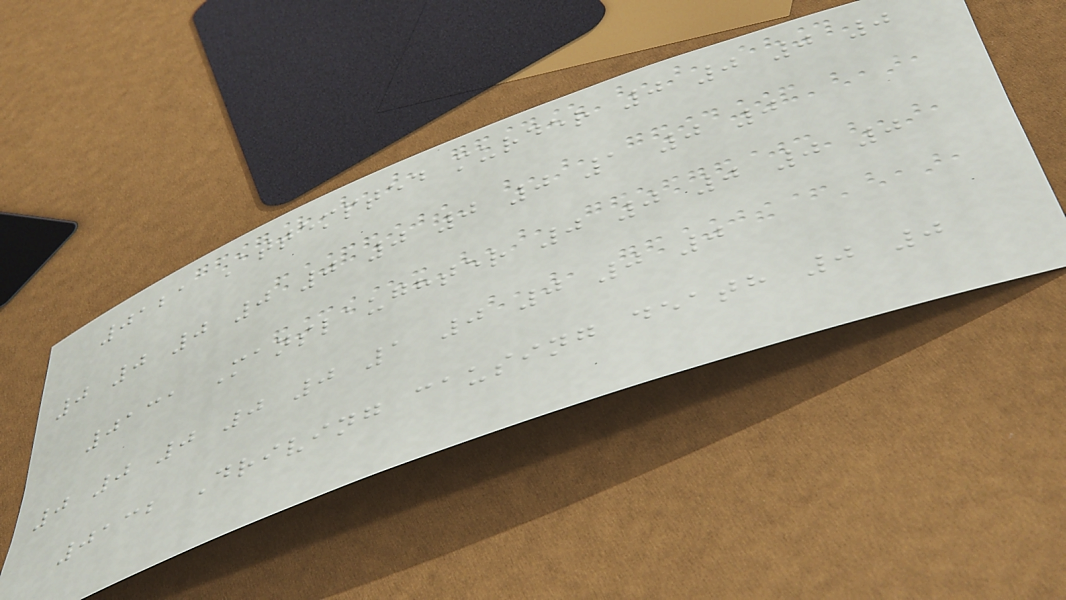0121 Attempted murder 0 0 0 0
0 0 0 0 0 0 0 0 1 0 0
0131 Manslaughter 0 0 0 0 0
0 0 0 0 0 1 0 0 0 0
0132 Driving causing death 0 0
